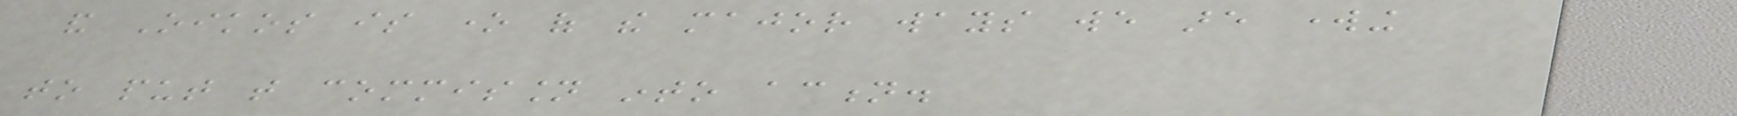and Oikos is one of the major ways we are working
to put that commission into action.
